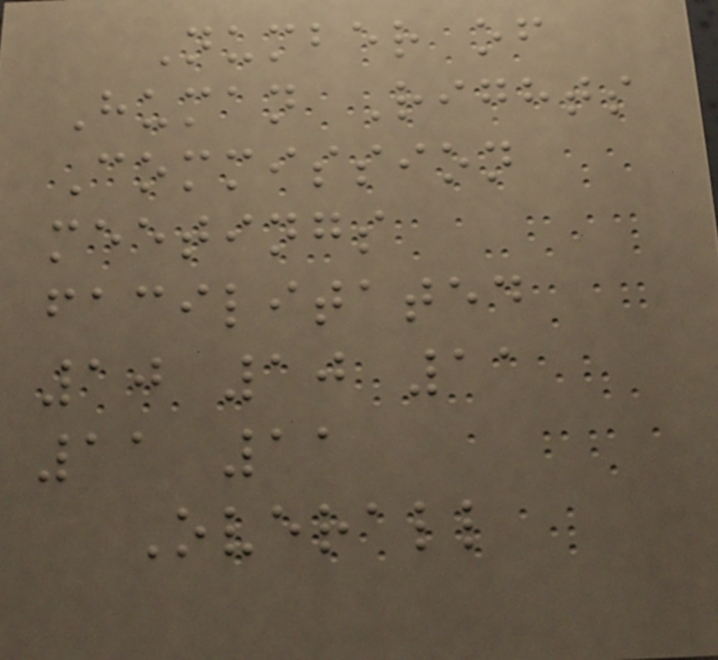Number of
Human Rights
Commission
meetings
facilitated
10 10 11
11 11
Overall
